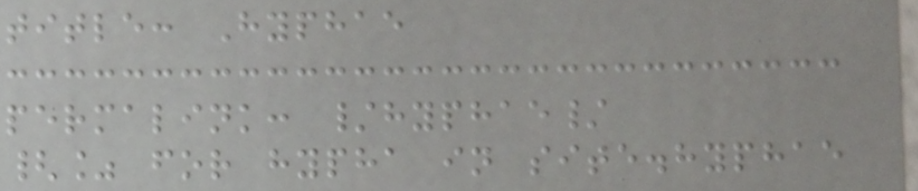title: Hyphae
permalink: /hyphae/
{% for hypha in site.hyphae
